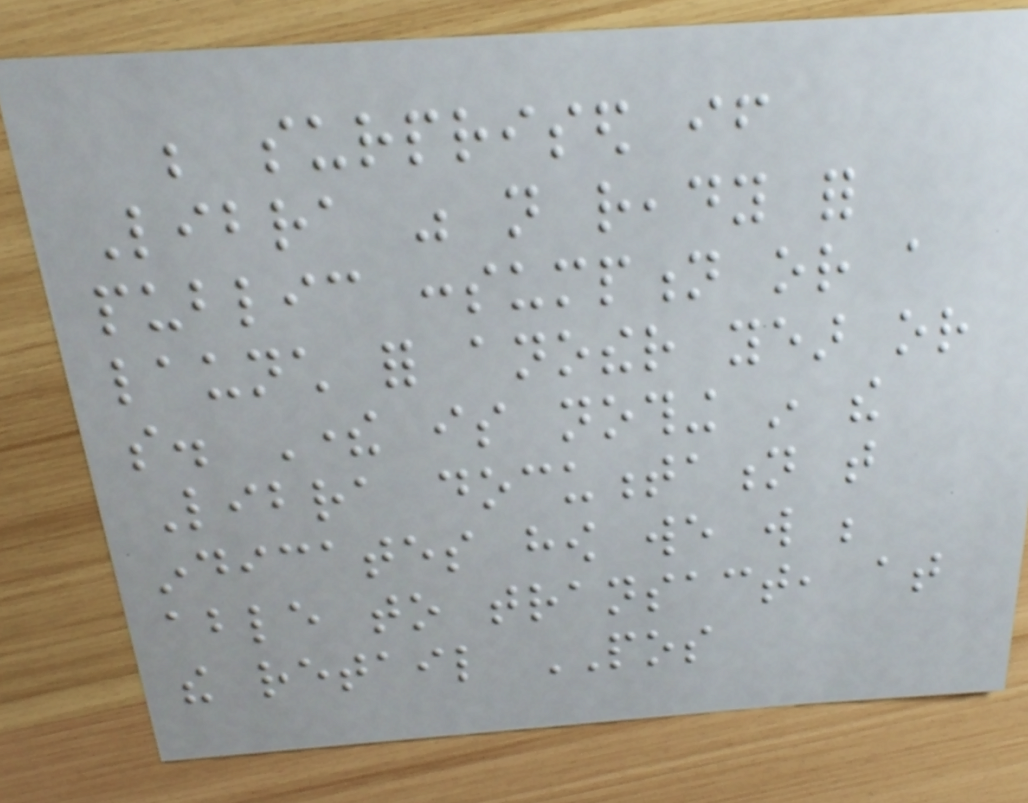be surprised if
Libra was not ready for
public consumption or a
launch for another year or
so. There is nothing in the
Libra documentation that
indicates how we will be
able to transact, at
the retail POS
